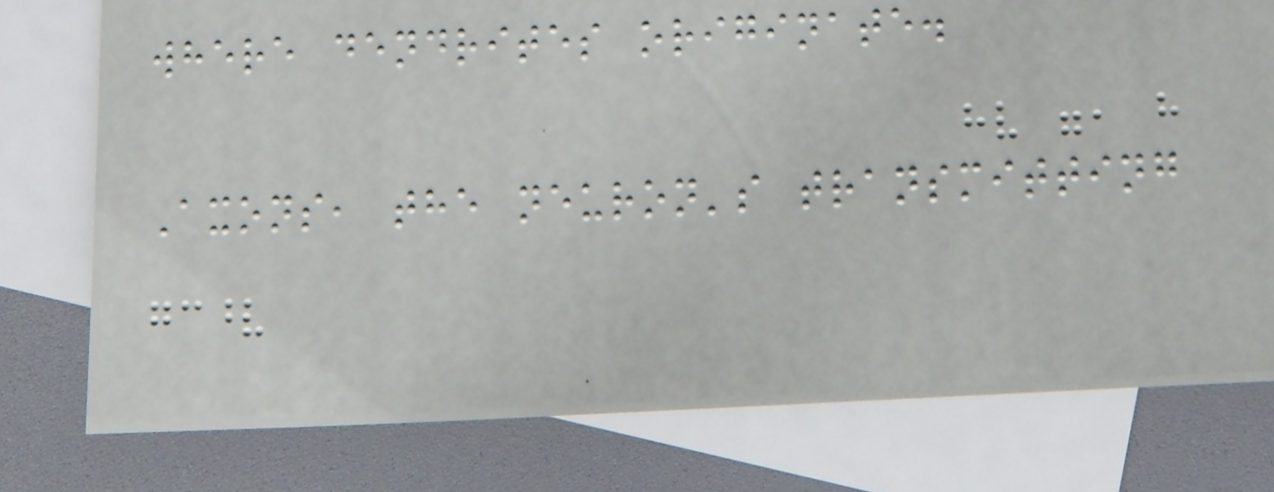where dendrites originate.
Axons, the neuron's transmitting
